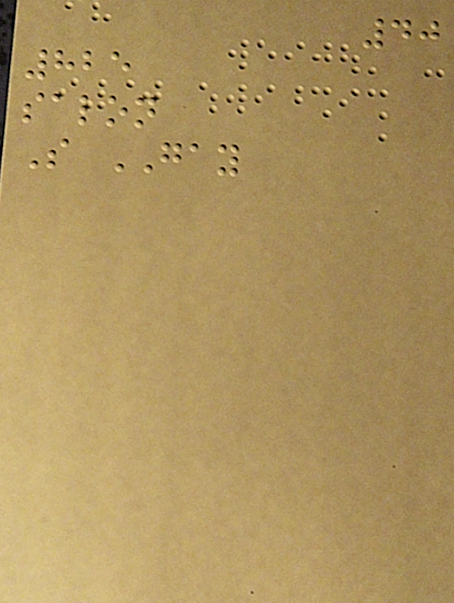40
825
salon
S GAY
